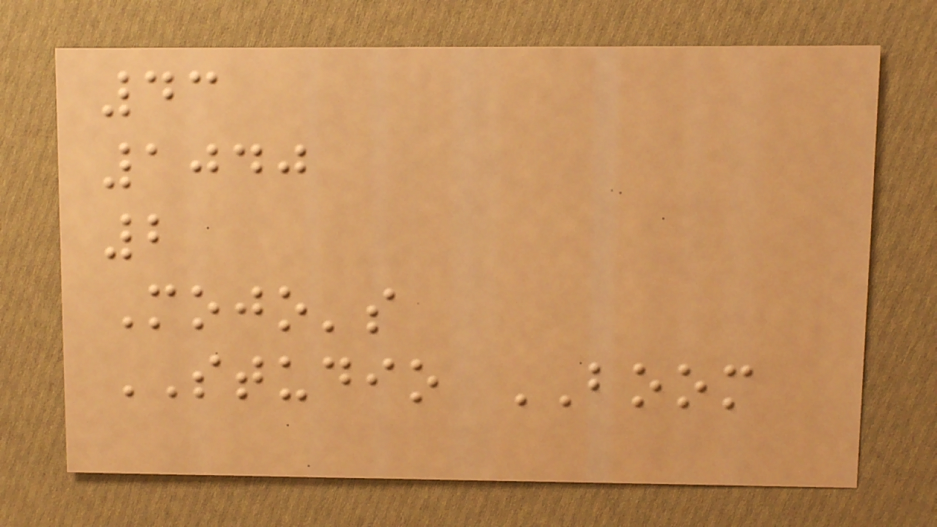43
1040
2
Mojo's
STUDIO BOOM
